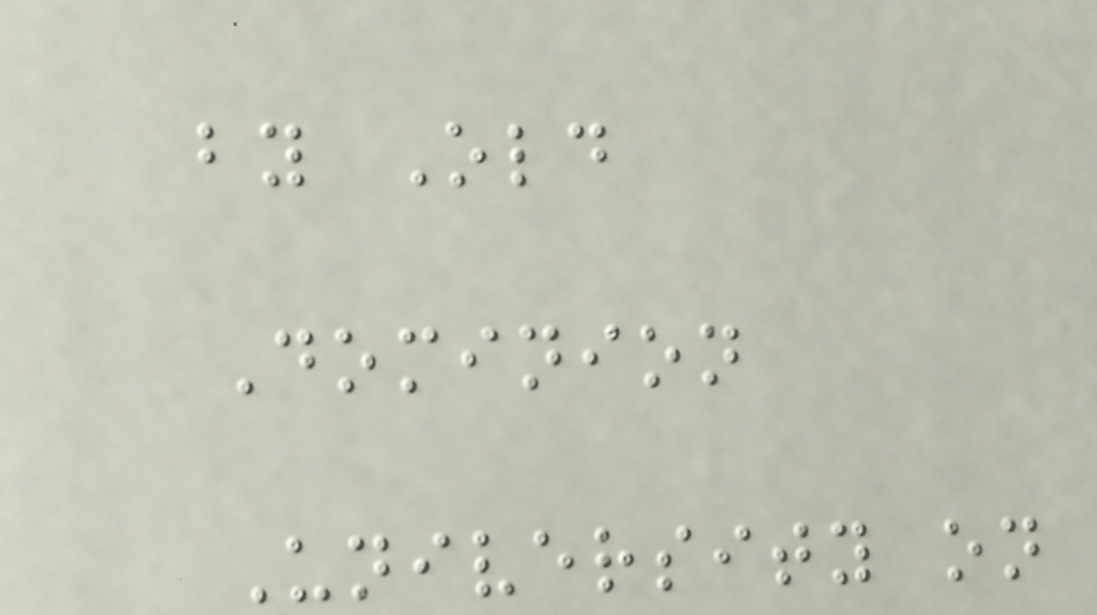by Old
Dominion
University on
